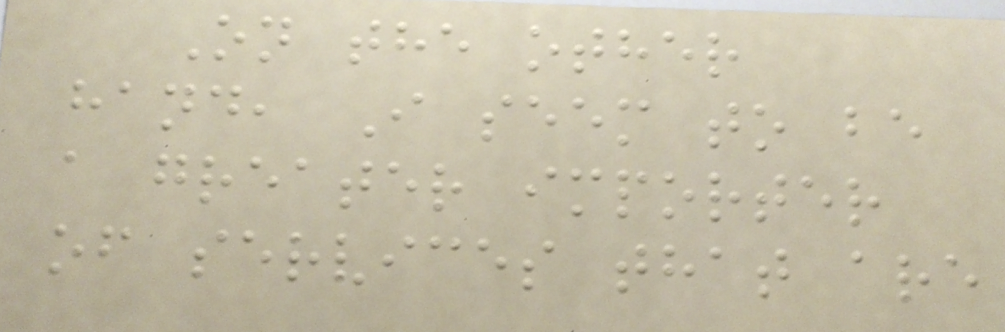On the other
hand, I seem to be
a greater importer
of services that are
